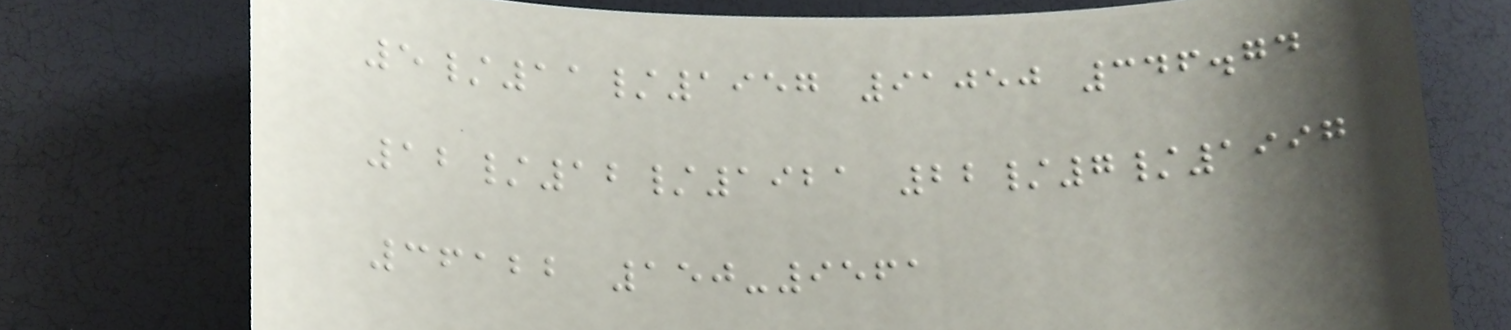5/11/1957 91050 346.74
12/12/1921 22/7/1997
36122 150-9561
